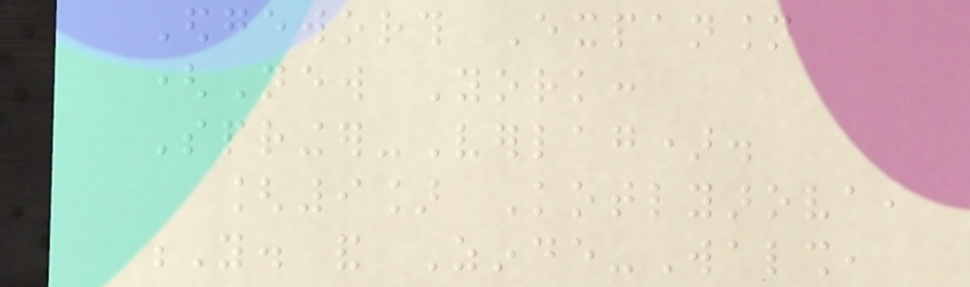Edgeworth Expansion
(New York:
Springer-Verlag).
[9] Kotlyarova,
Y. and Zinde-Walsh,
